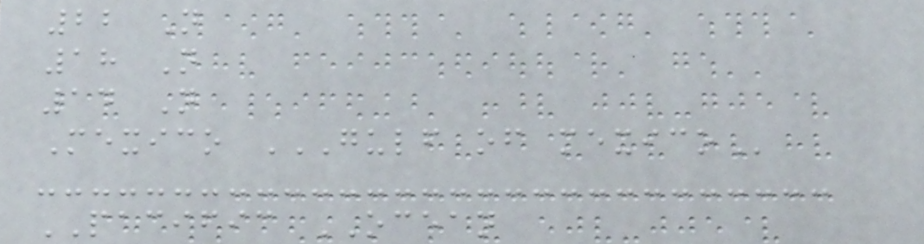22 N
18 N
14 N
Mexico GULF OF MEXICO
PACIFIC OCEAN
